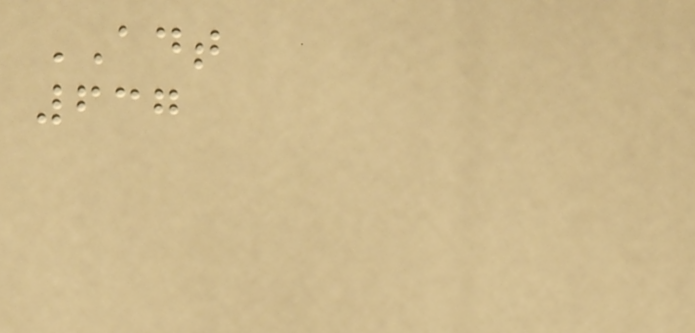ADT
637
